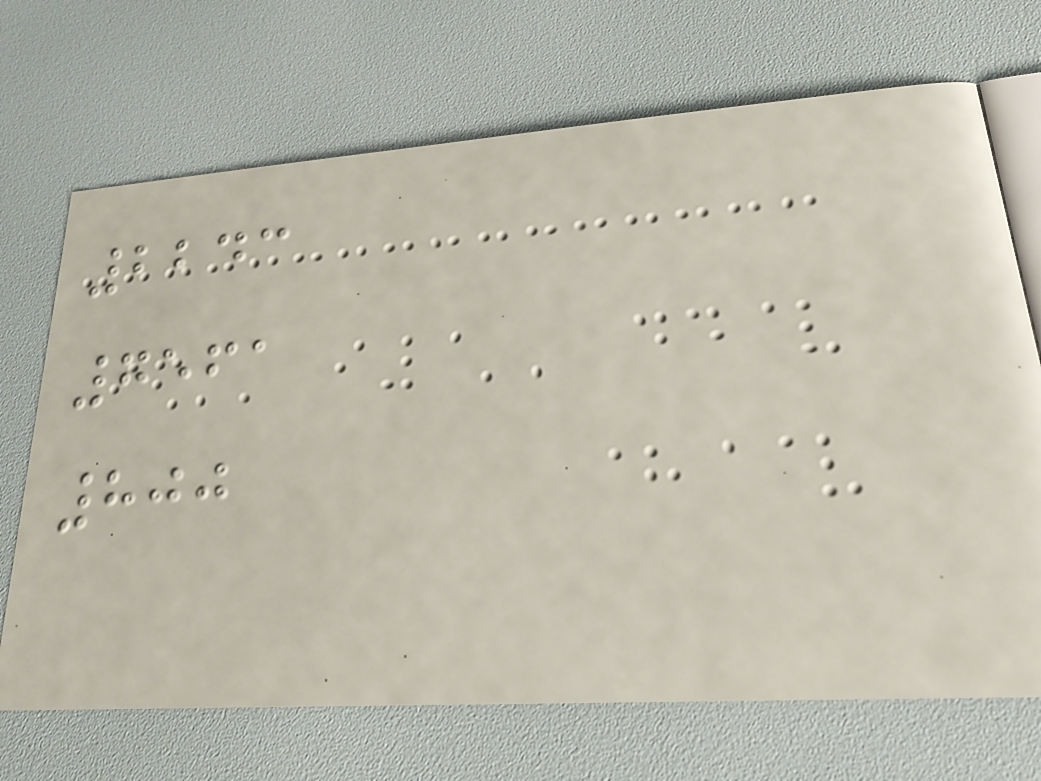2243
7561
800
